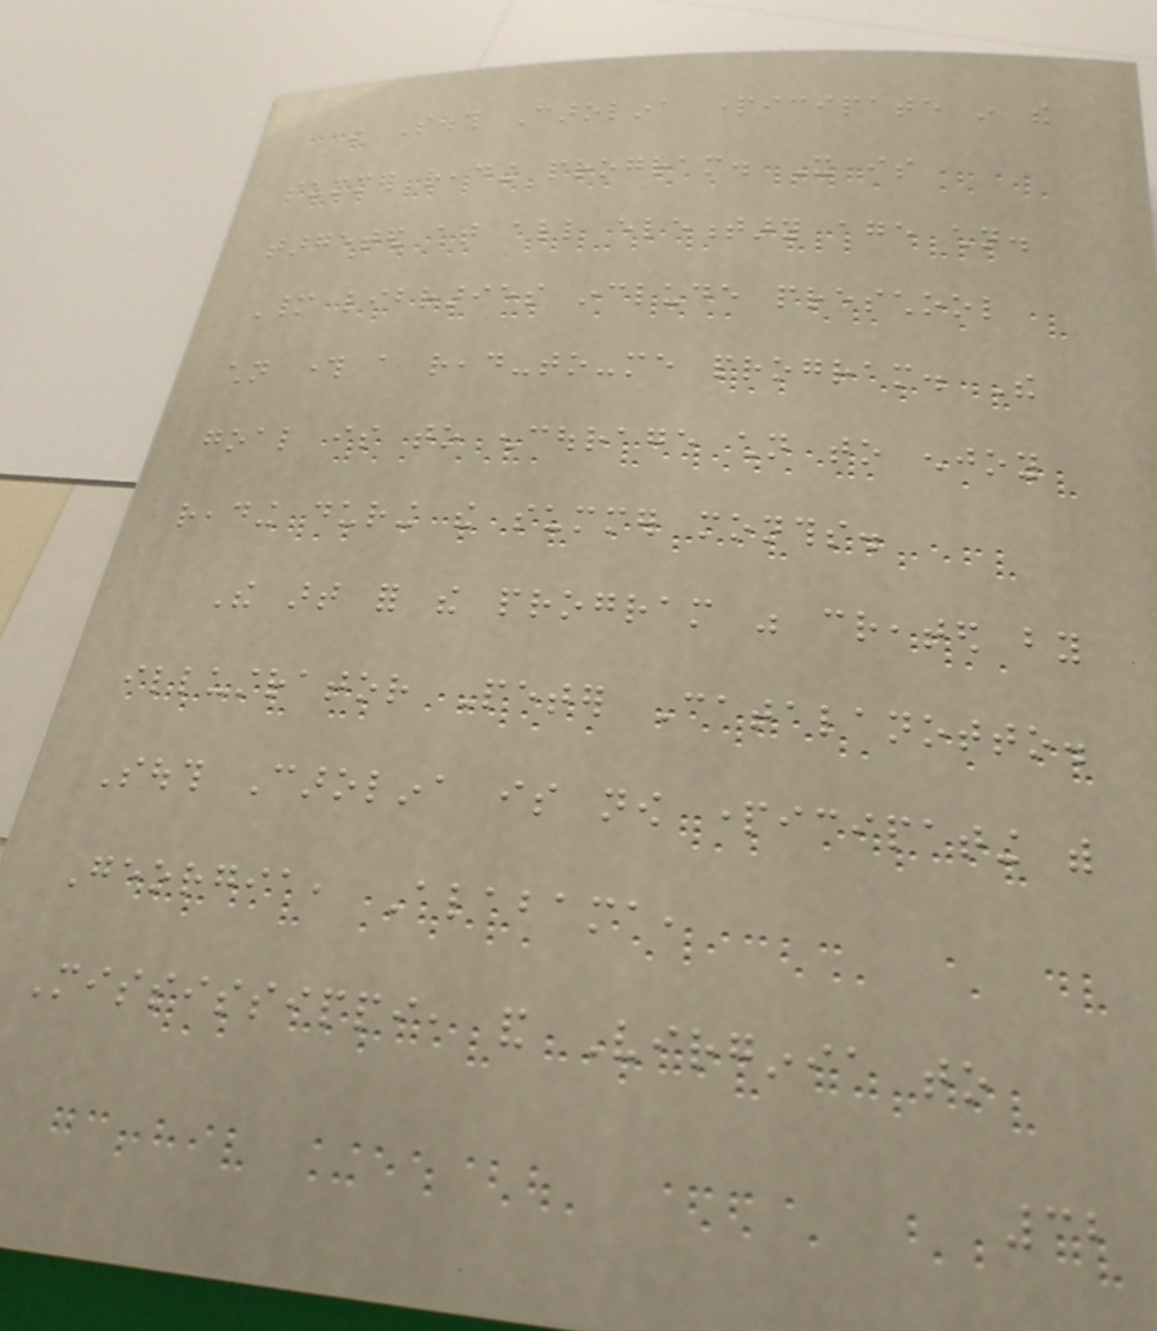in South Carolina participate in the
summer reading program. It is
targeted at all elementary age children.
Many libraries include preschool
children through a read-to-me program. The
goal is to encourage children to enjoy
reading during the summer months.
The art for the program was created by
illustrator Peter Catalanotto.
South Carolina is now participating with
Georgia, Alabama,
Mississippi, and Virginia to
32
